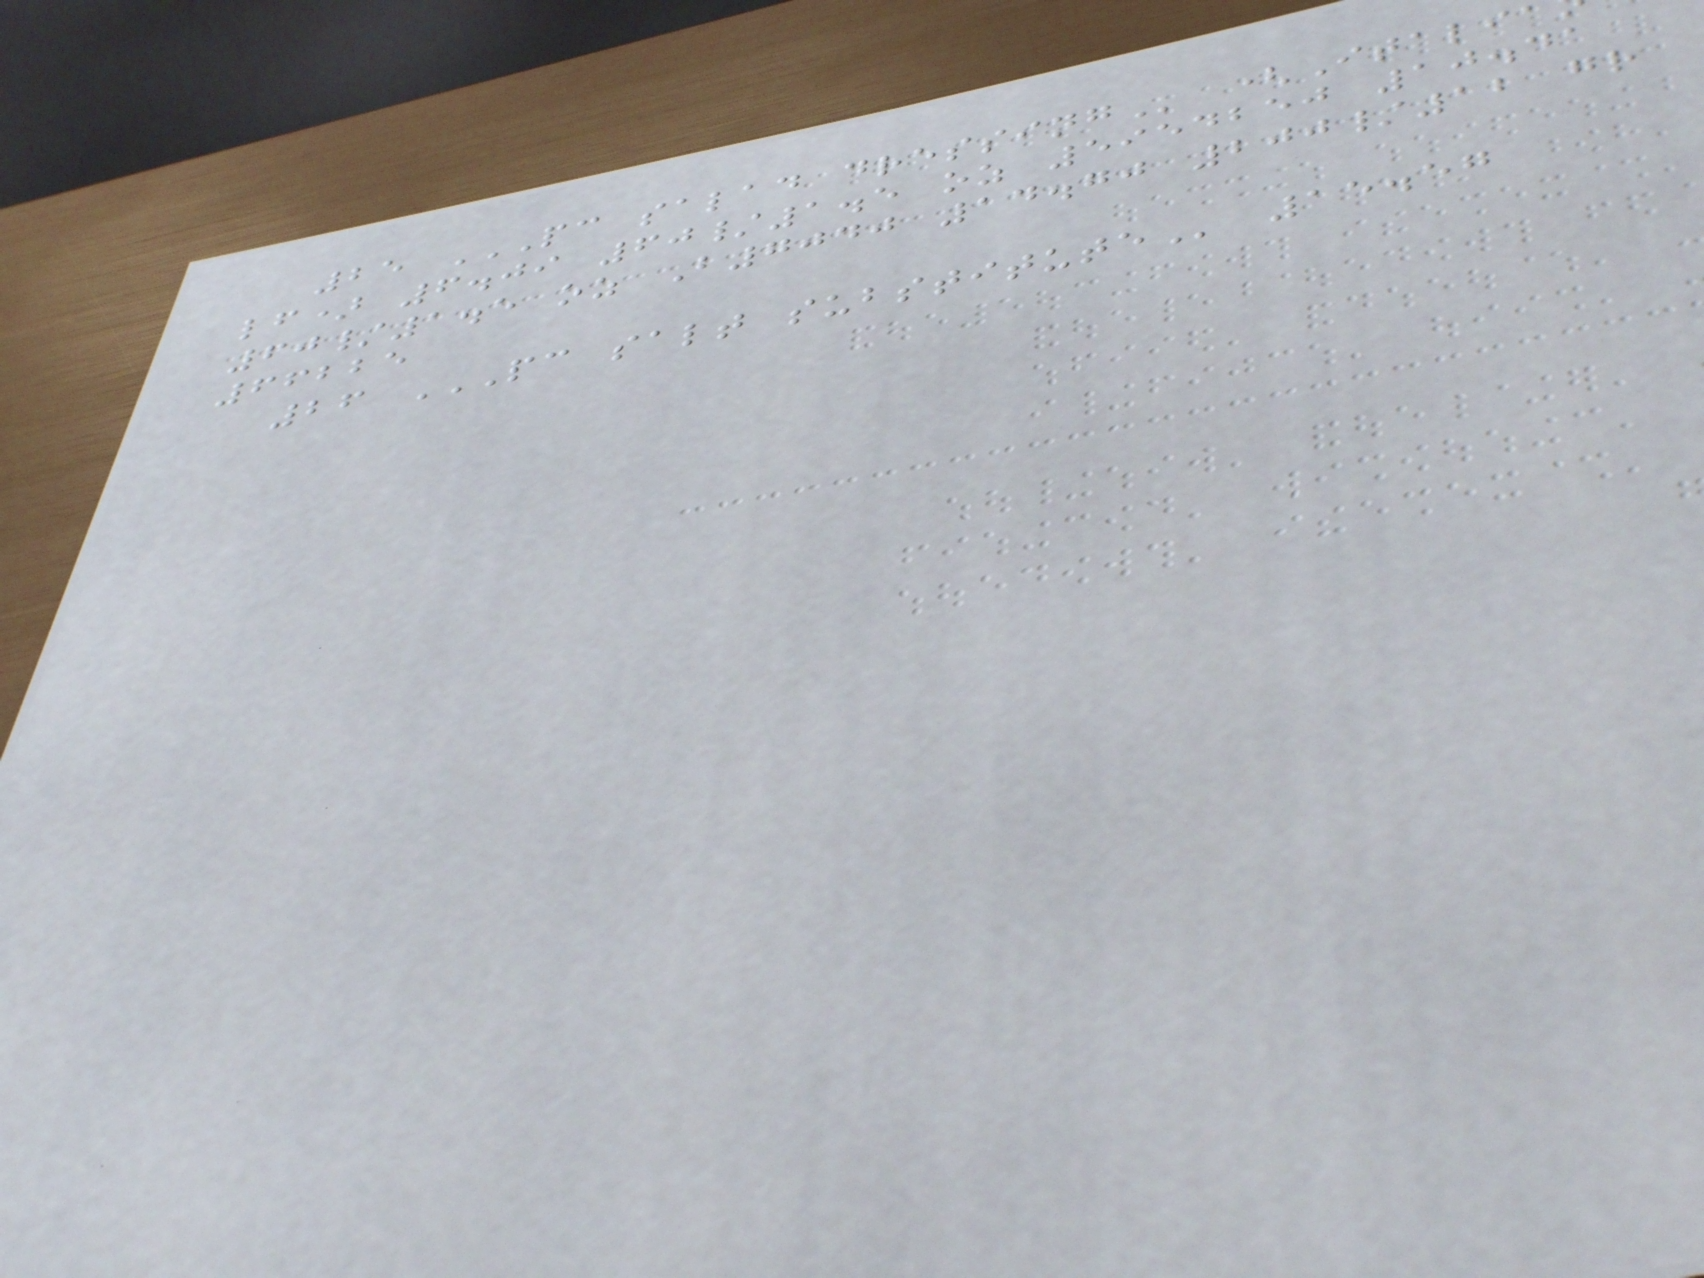25 PC SALAD DRESSING (Itali
lf) 6.09 60/1.5 oz 5954250 10.41
60/1.5 oz B7040 14.70 200/12 gr
66225
26 PC SALT SUBSTITUTE 15.57
